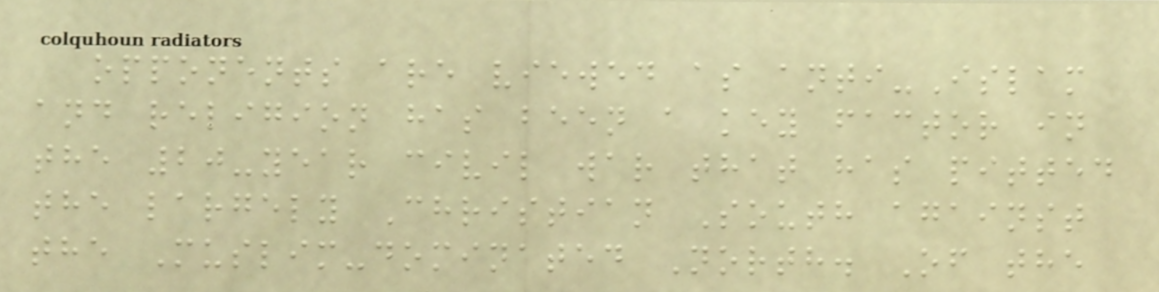opponents are viewed as anti-Islam
and religion has been a key factor in
the 20-year civil war that has pitted
the largely Christian South against
the Muslim-dominated North. Of the
